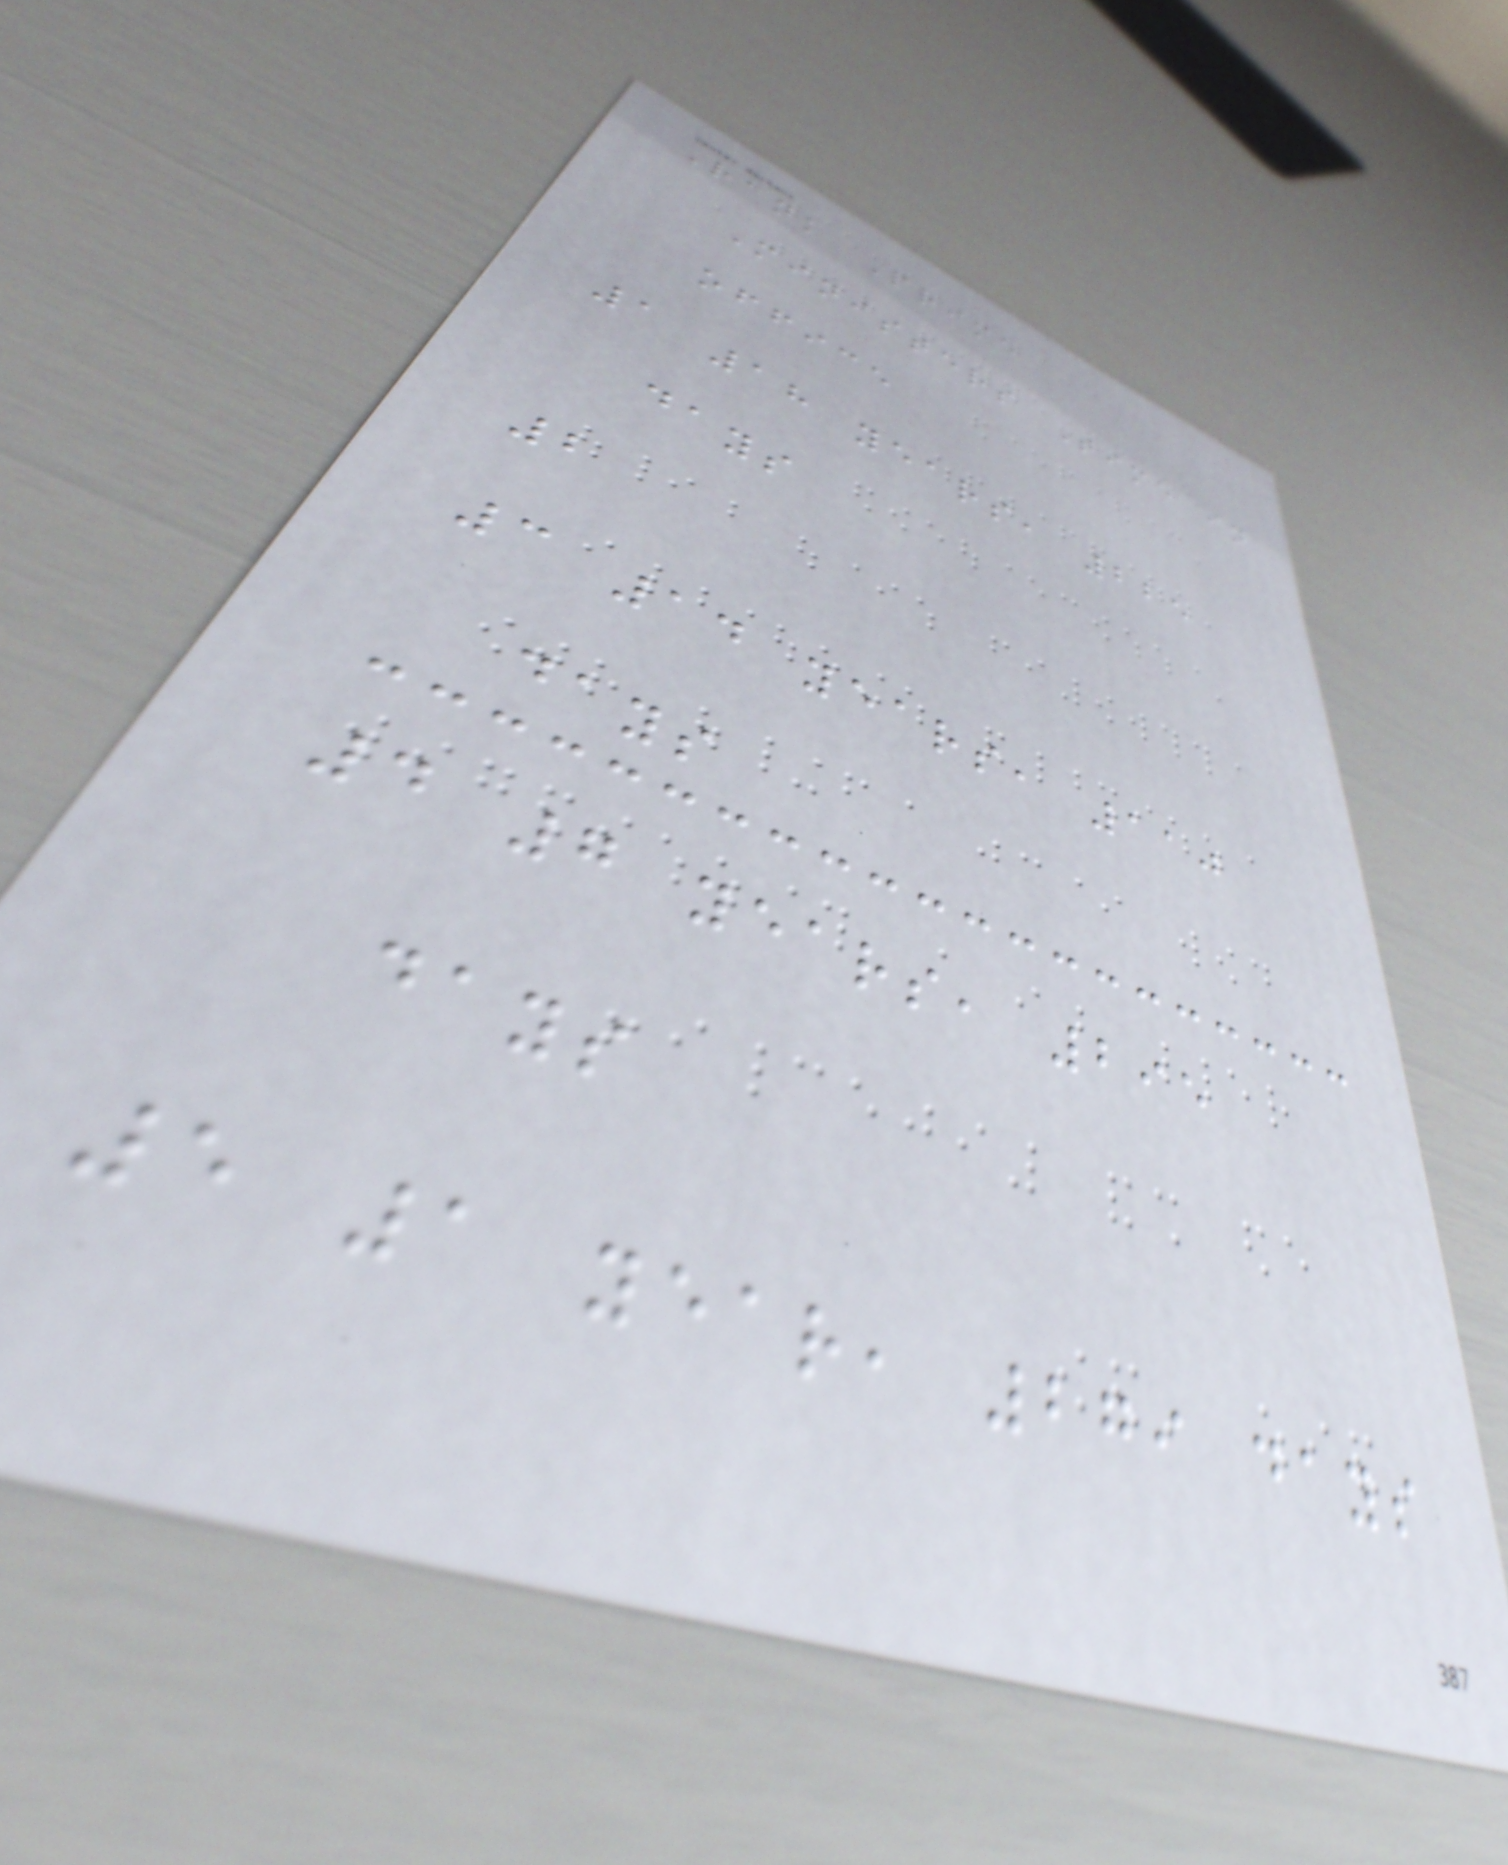Rank Prime
Ministers Time in
office
1 18 years, 225
days
2
3 14 years, 110
days
4 7 years, 295
days
5 1 year, 279 days
